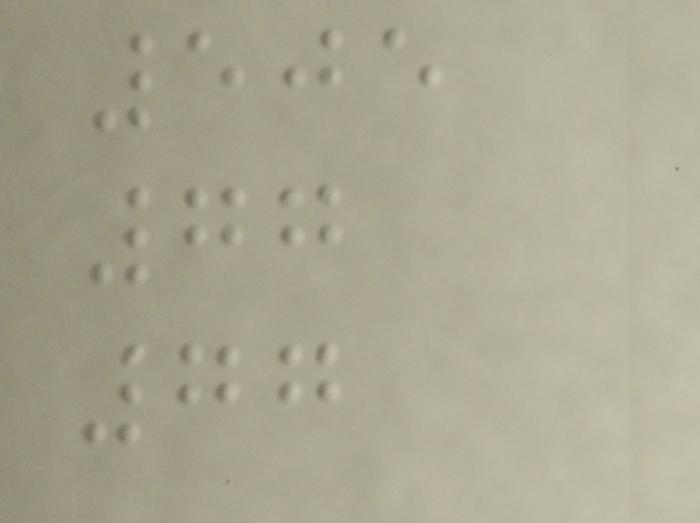505
77
77
